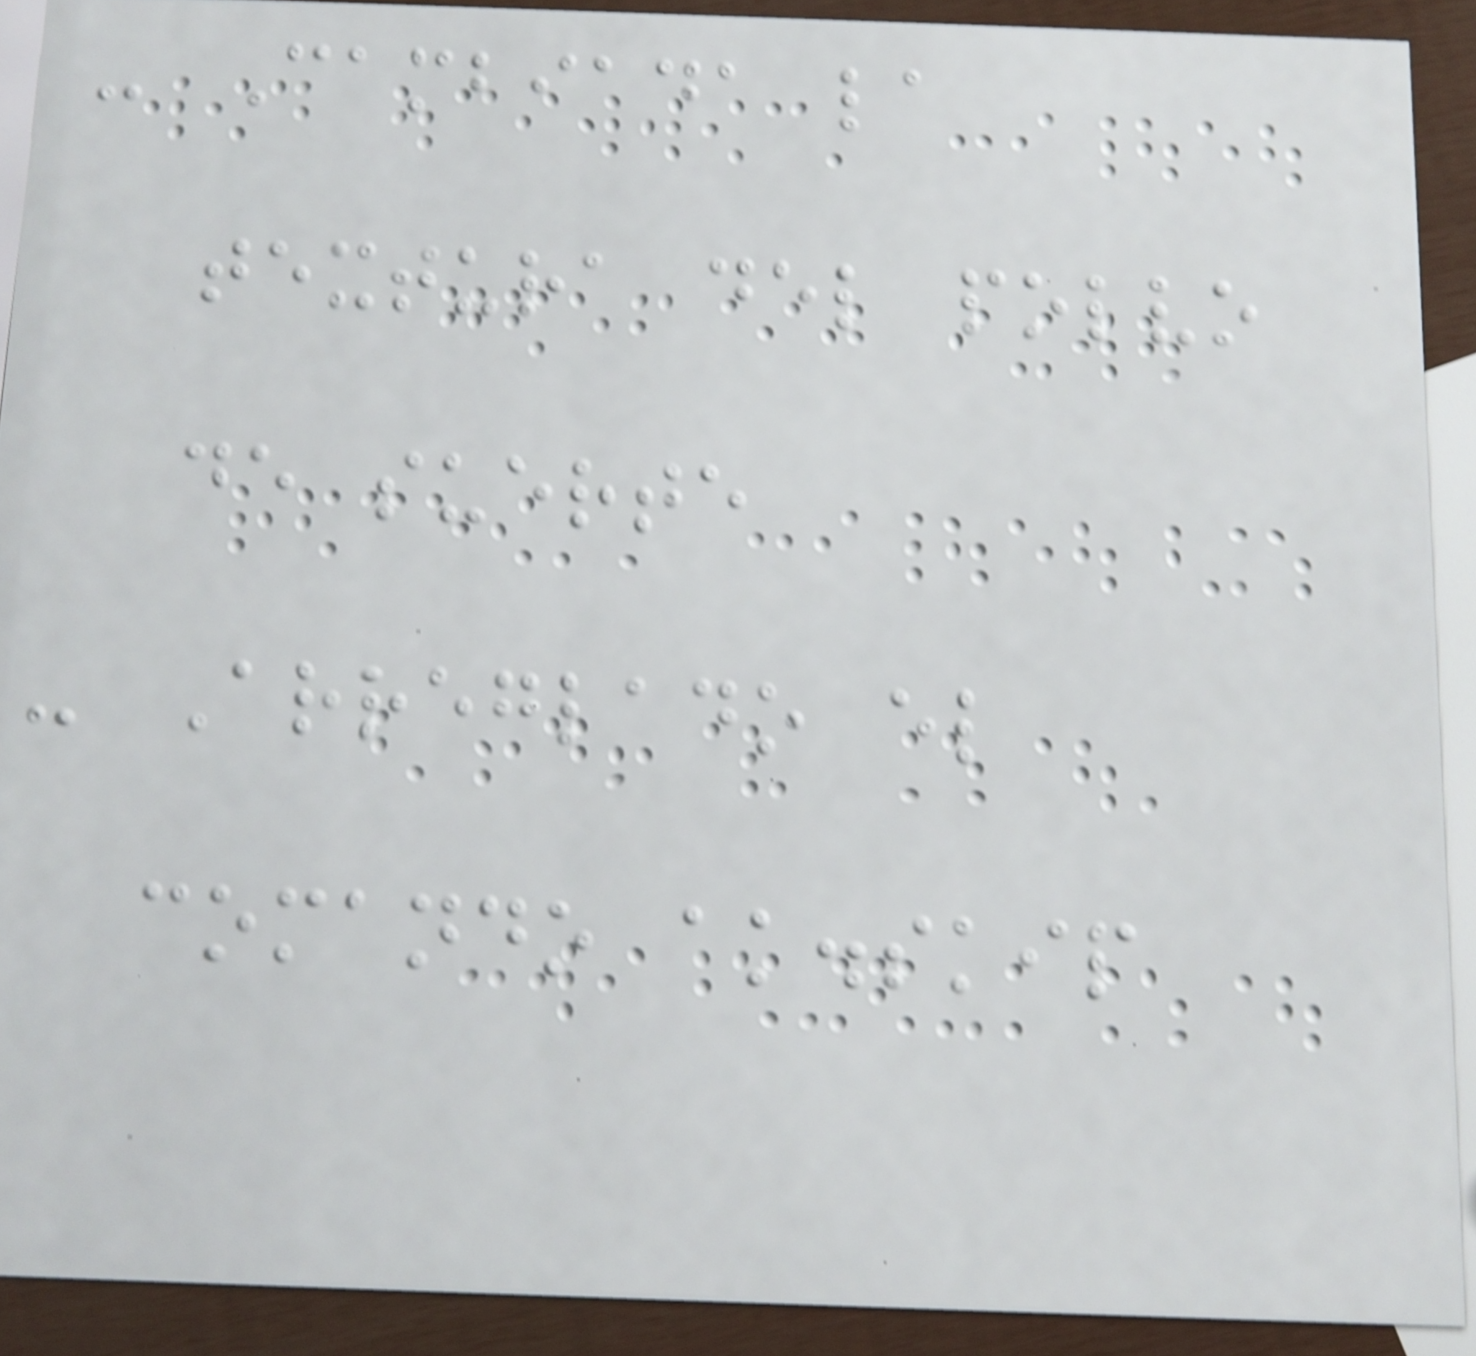- Cambiada la
textura del polvo
de suerte
- Arreglado el
comando ak.skip
